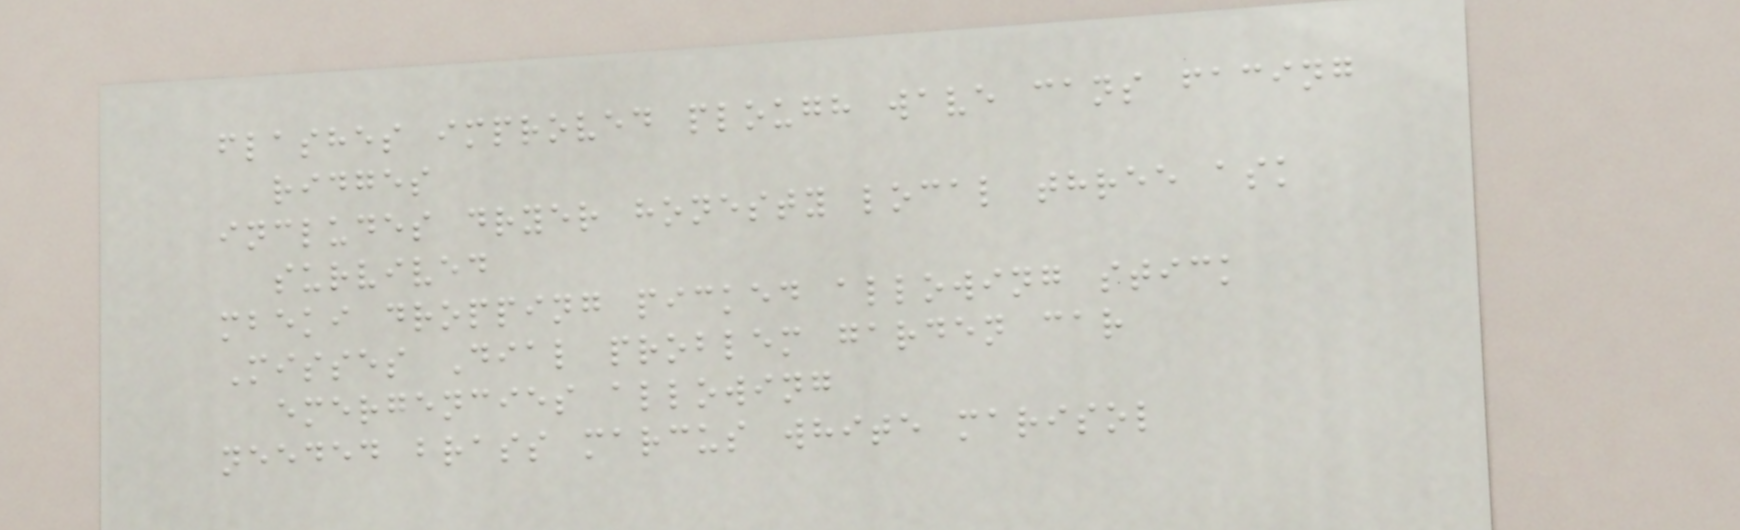flashes improved plough wave cans facing
ridges
includes dryer honesty local three ask
survived
mbeki dropping picked allowing stick
Misses Dial problem garden car
emergencies allowing
needed brass marcus white marisol
